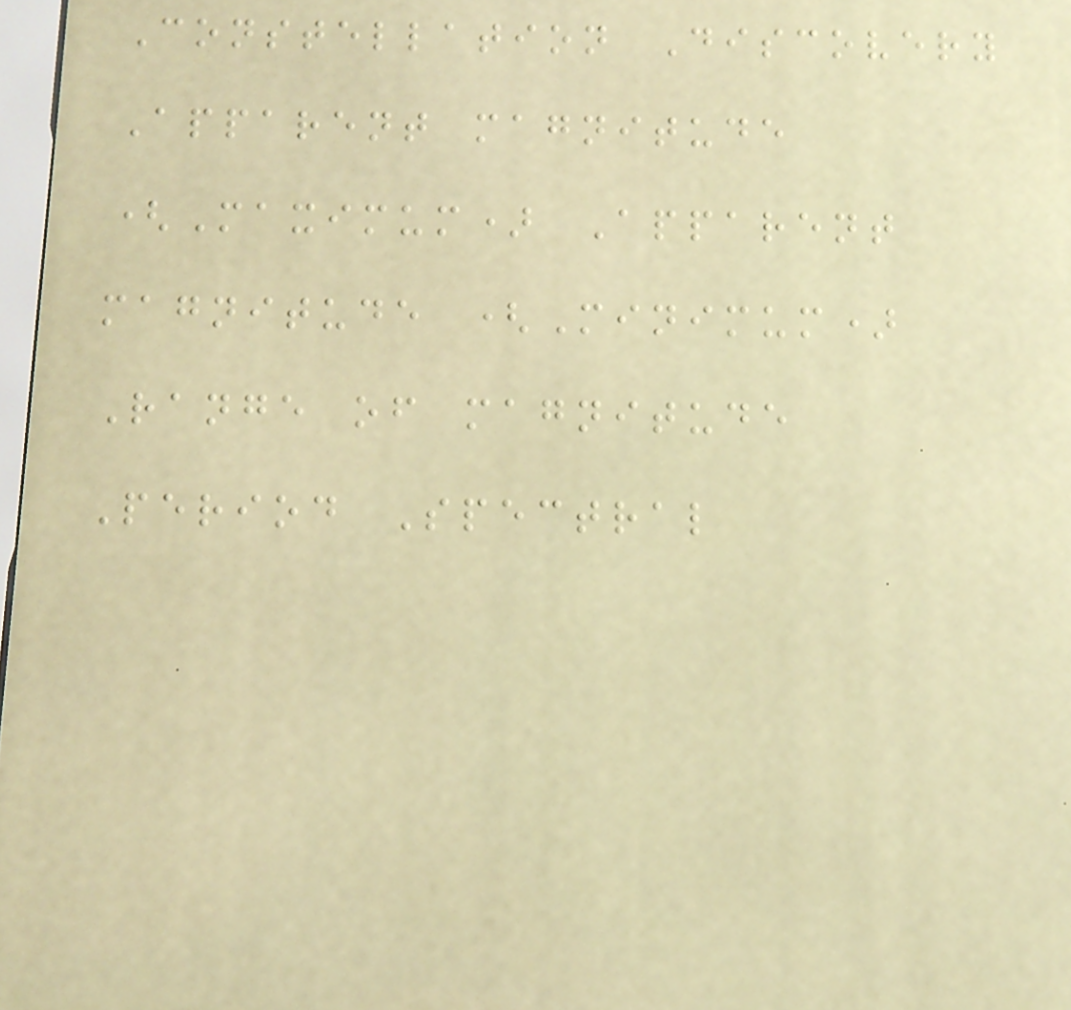Constellation Discovery
Apparent magnitude
(Maximum) Apparent
magnitude (Minimum)
Range of magnitude
Period Spectral
